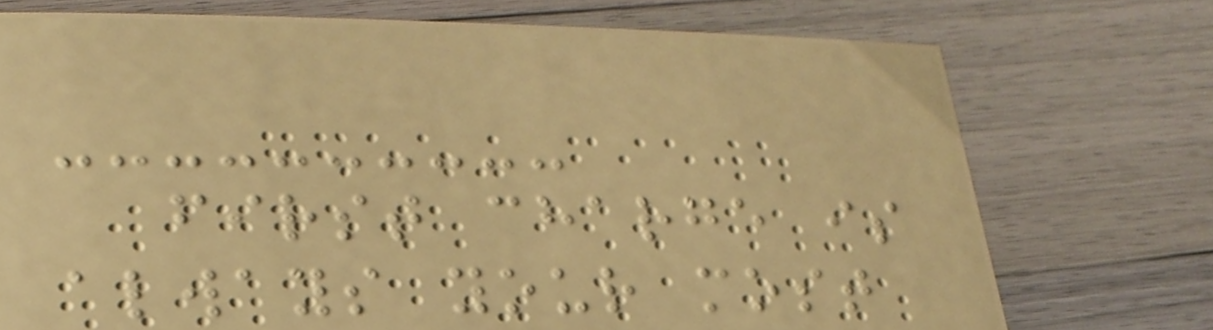first charge is
always your most
